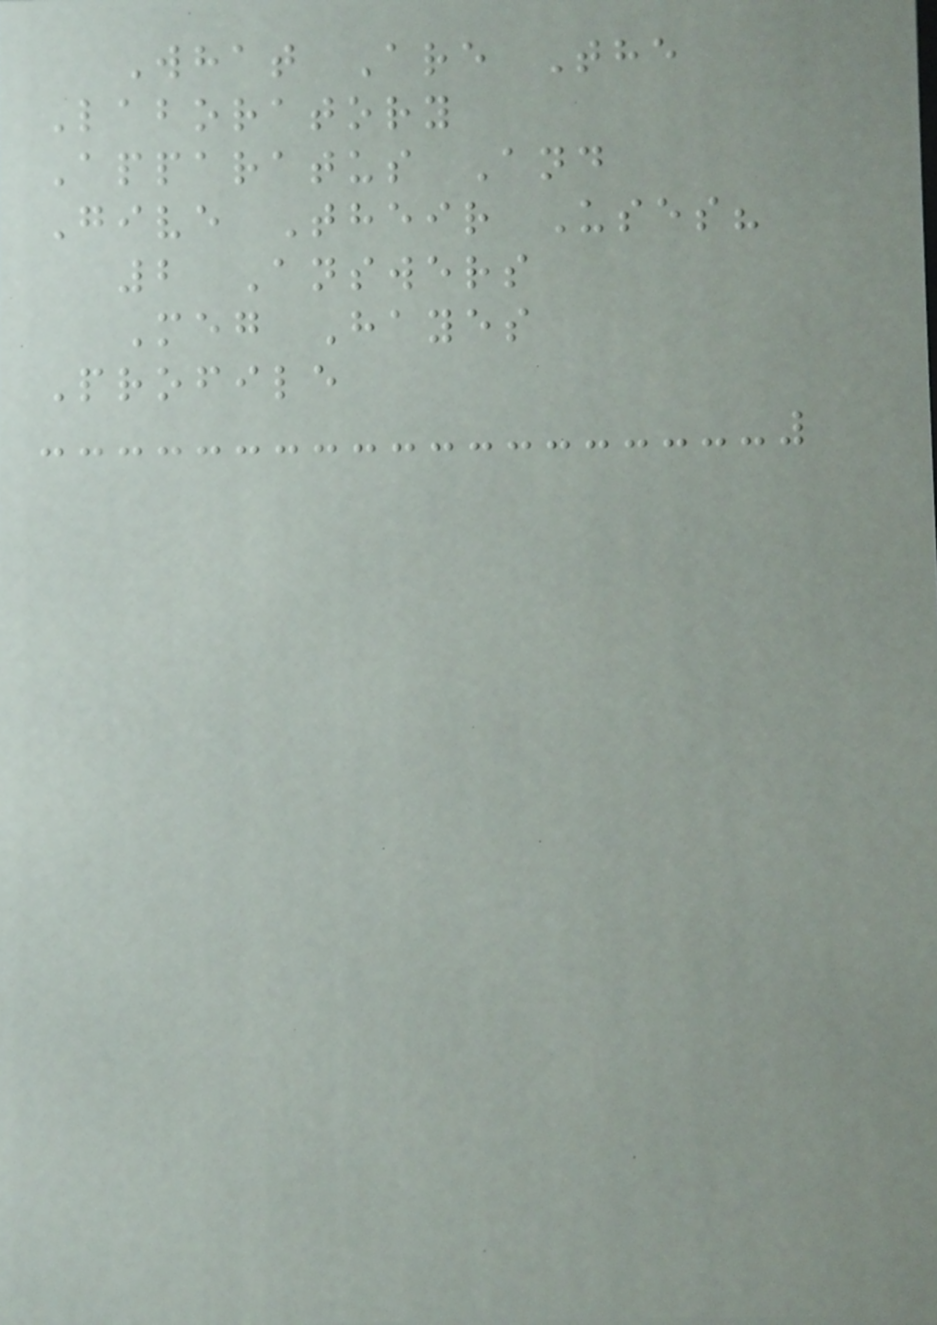What Are The
Laboratory
Apparatus And
Give Their Uses?
2 Answers
Meg Hayes
Profile
